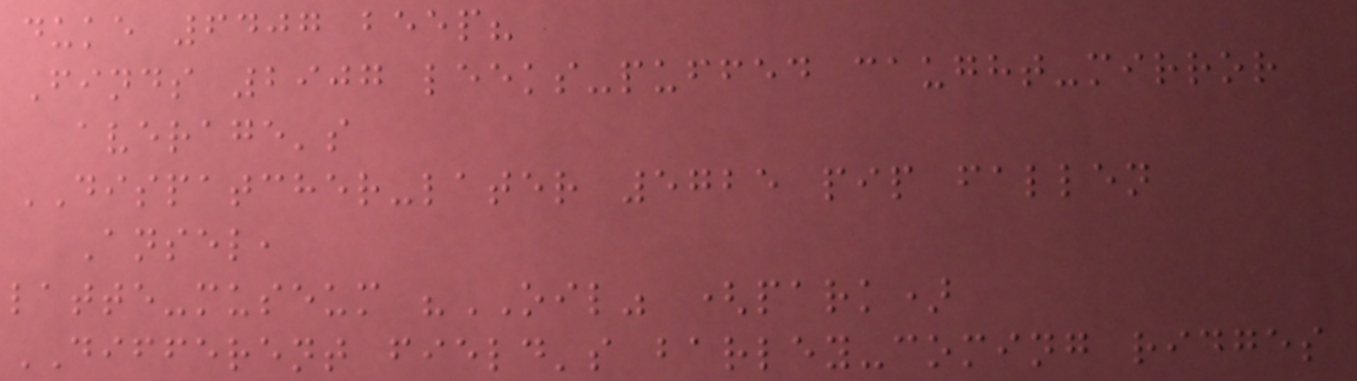duke 6407 beep?
Finds 2907 leeks-puffed caught-mirror
average's
DISPATCHER-later 5725 pip fallen
Ansel,
latte-museum "OIL" (park)
DIFFERENT field's barley-coming ridges
